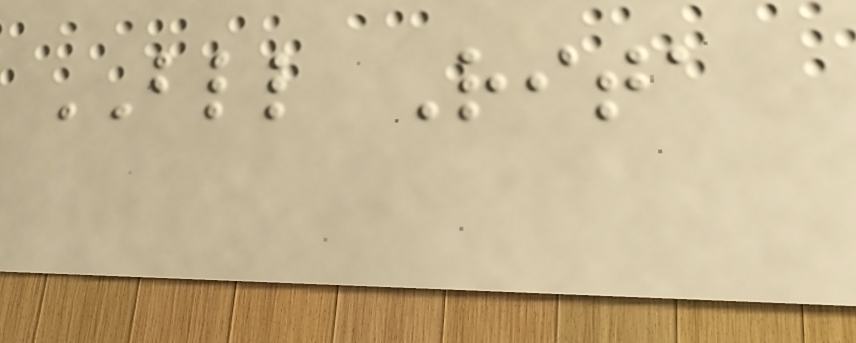BLL Rita
